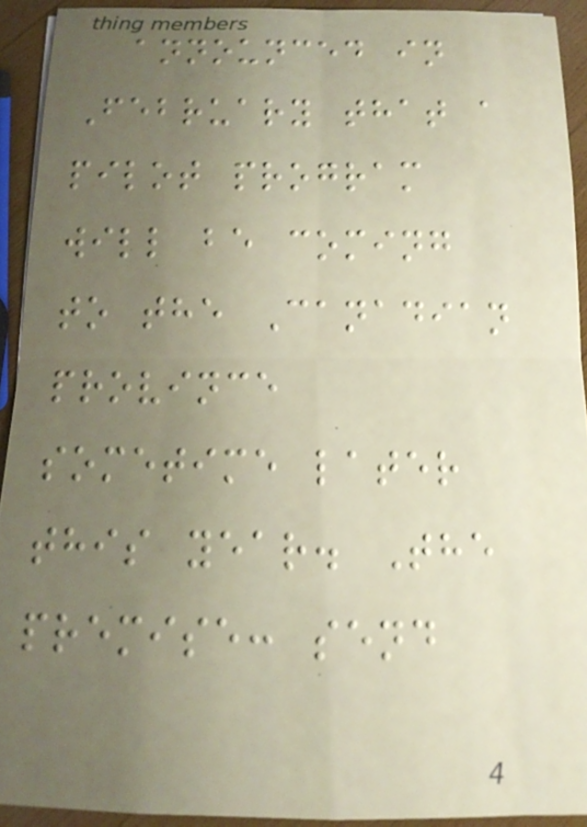announced in
February that a
pilot program
will be coming
to the Canadian
province
sometime later
this year. The
premise: send
